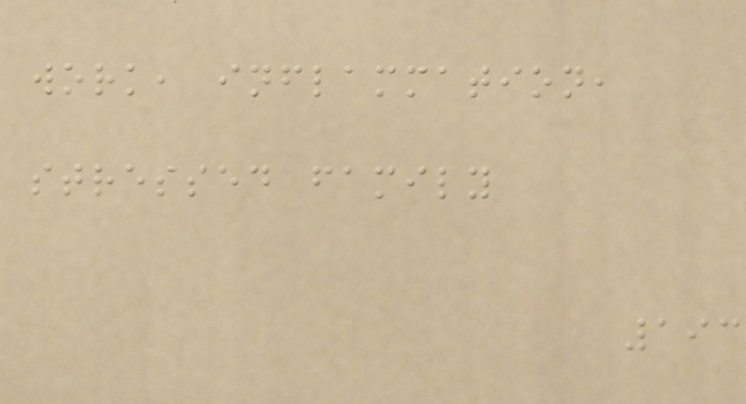work, inflammation,
stressed family
193
